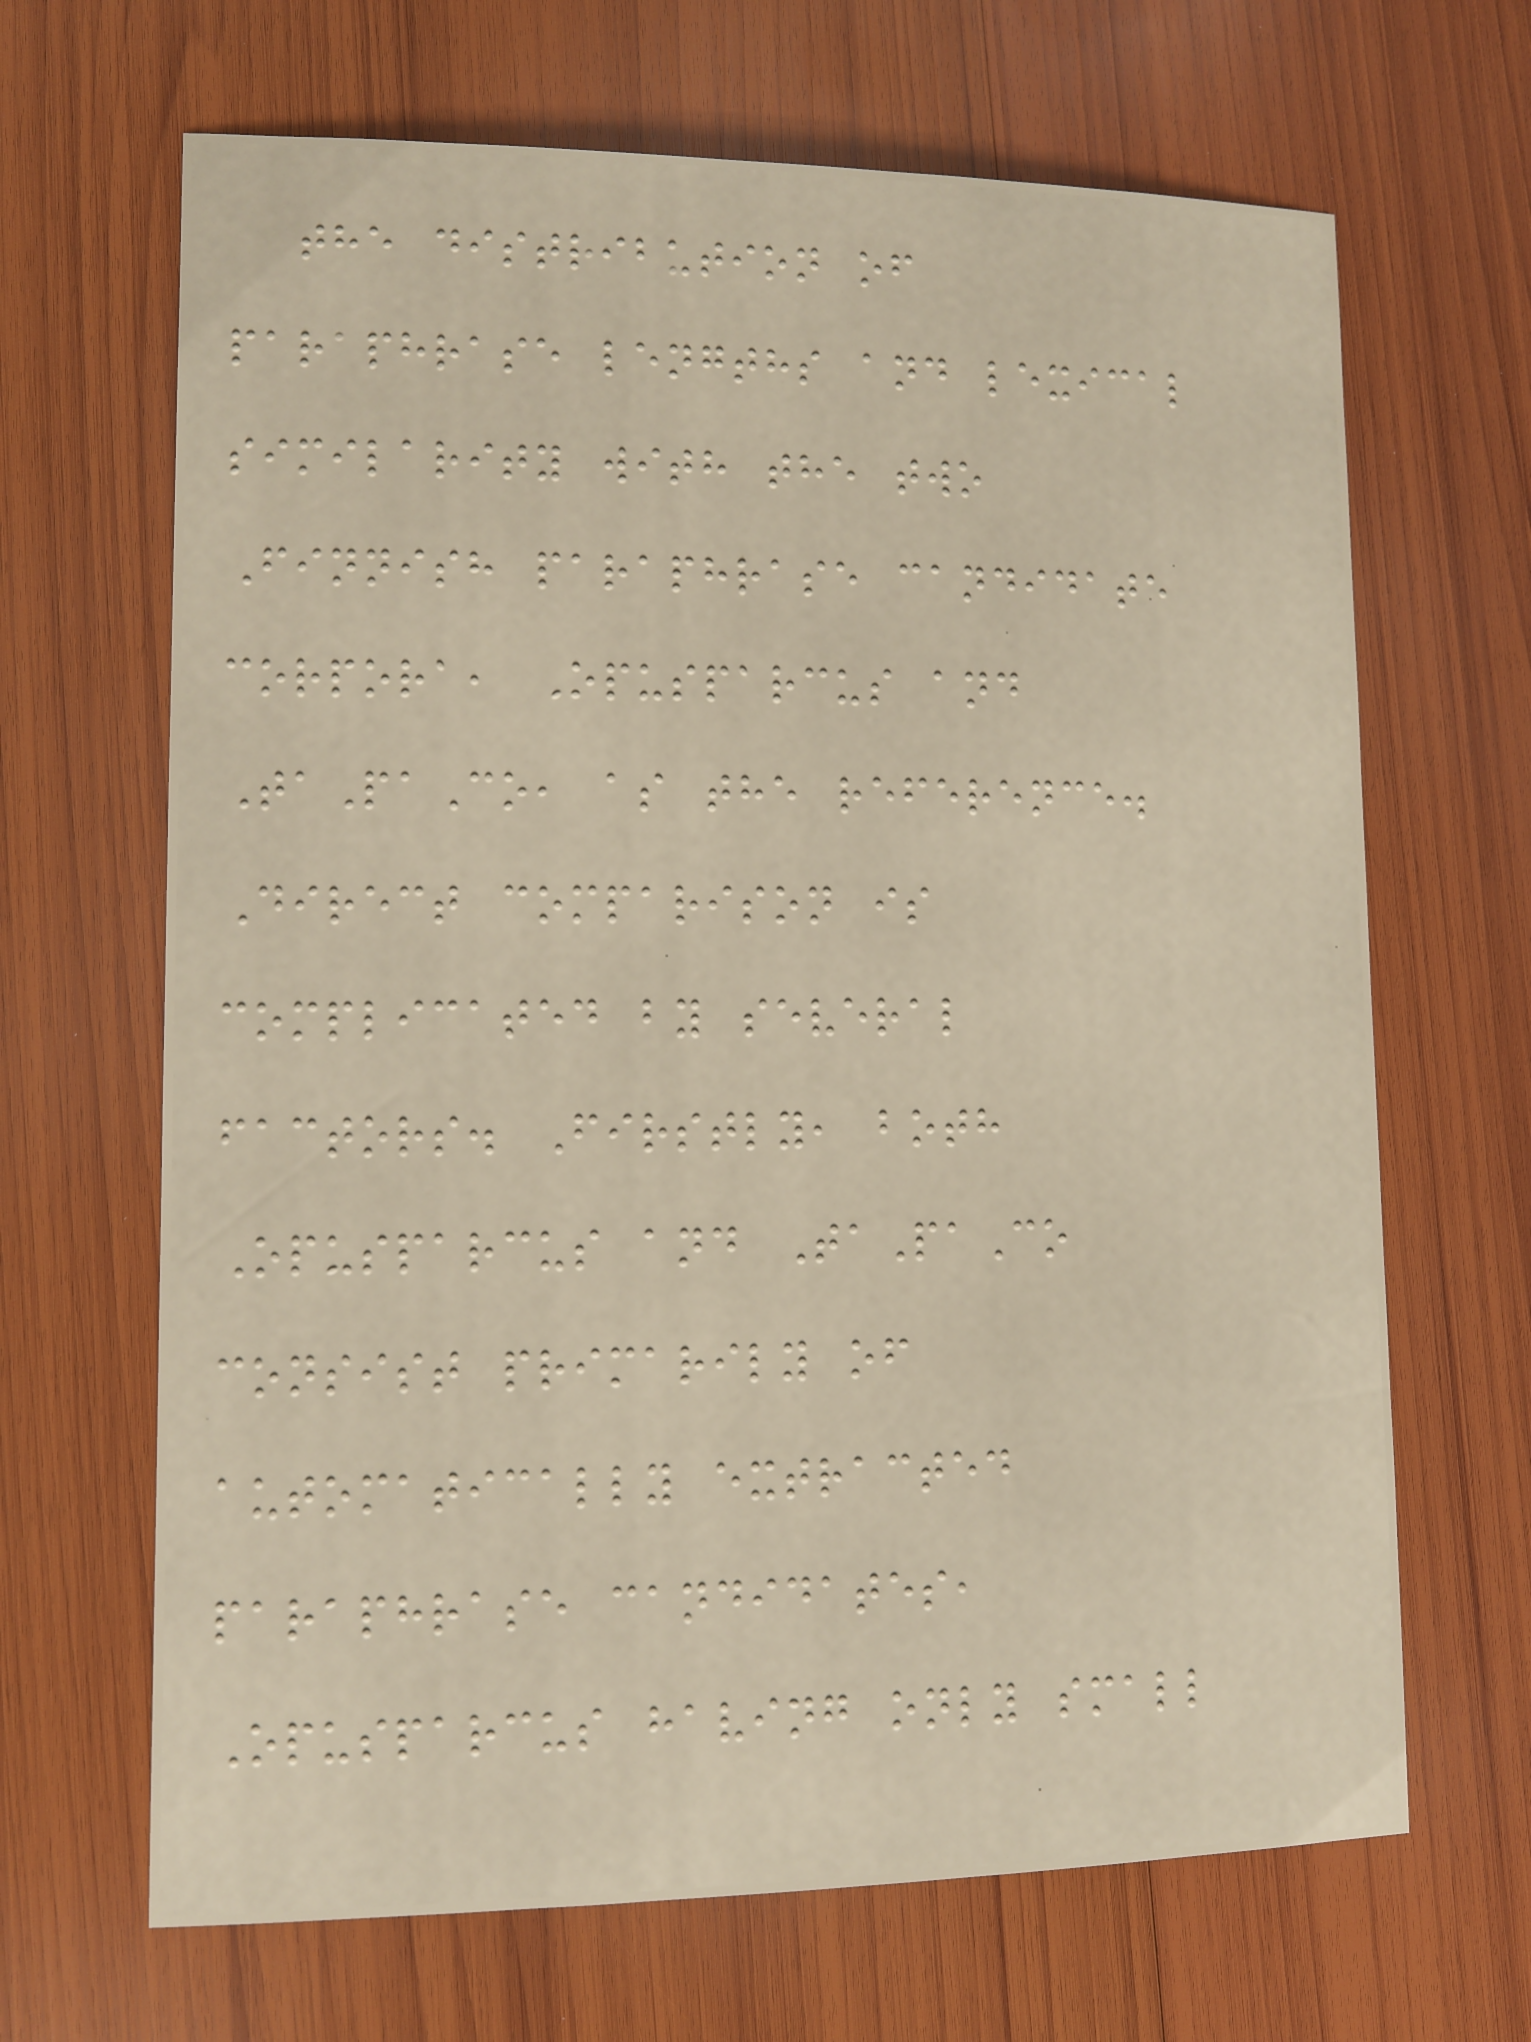the distribution of
paraphrase lengths and lexical
similarity with the two
Finnish paraphrase candidate
corpora, Opusparcus and
TaPaCo, as the reference.
Direct comparison is
complicated by several
factors. Firstly, both
Opusparcus and TaPaCo
consist primarily of
automatically extracted
paraphrase candidates,
Opusparcus having only small
